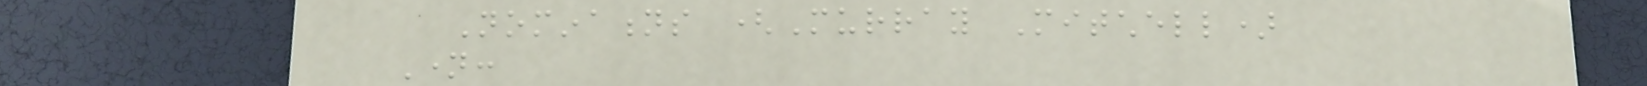Nominations (Murray Mitchell)
Name:
